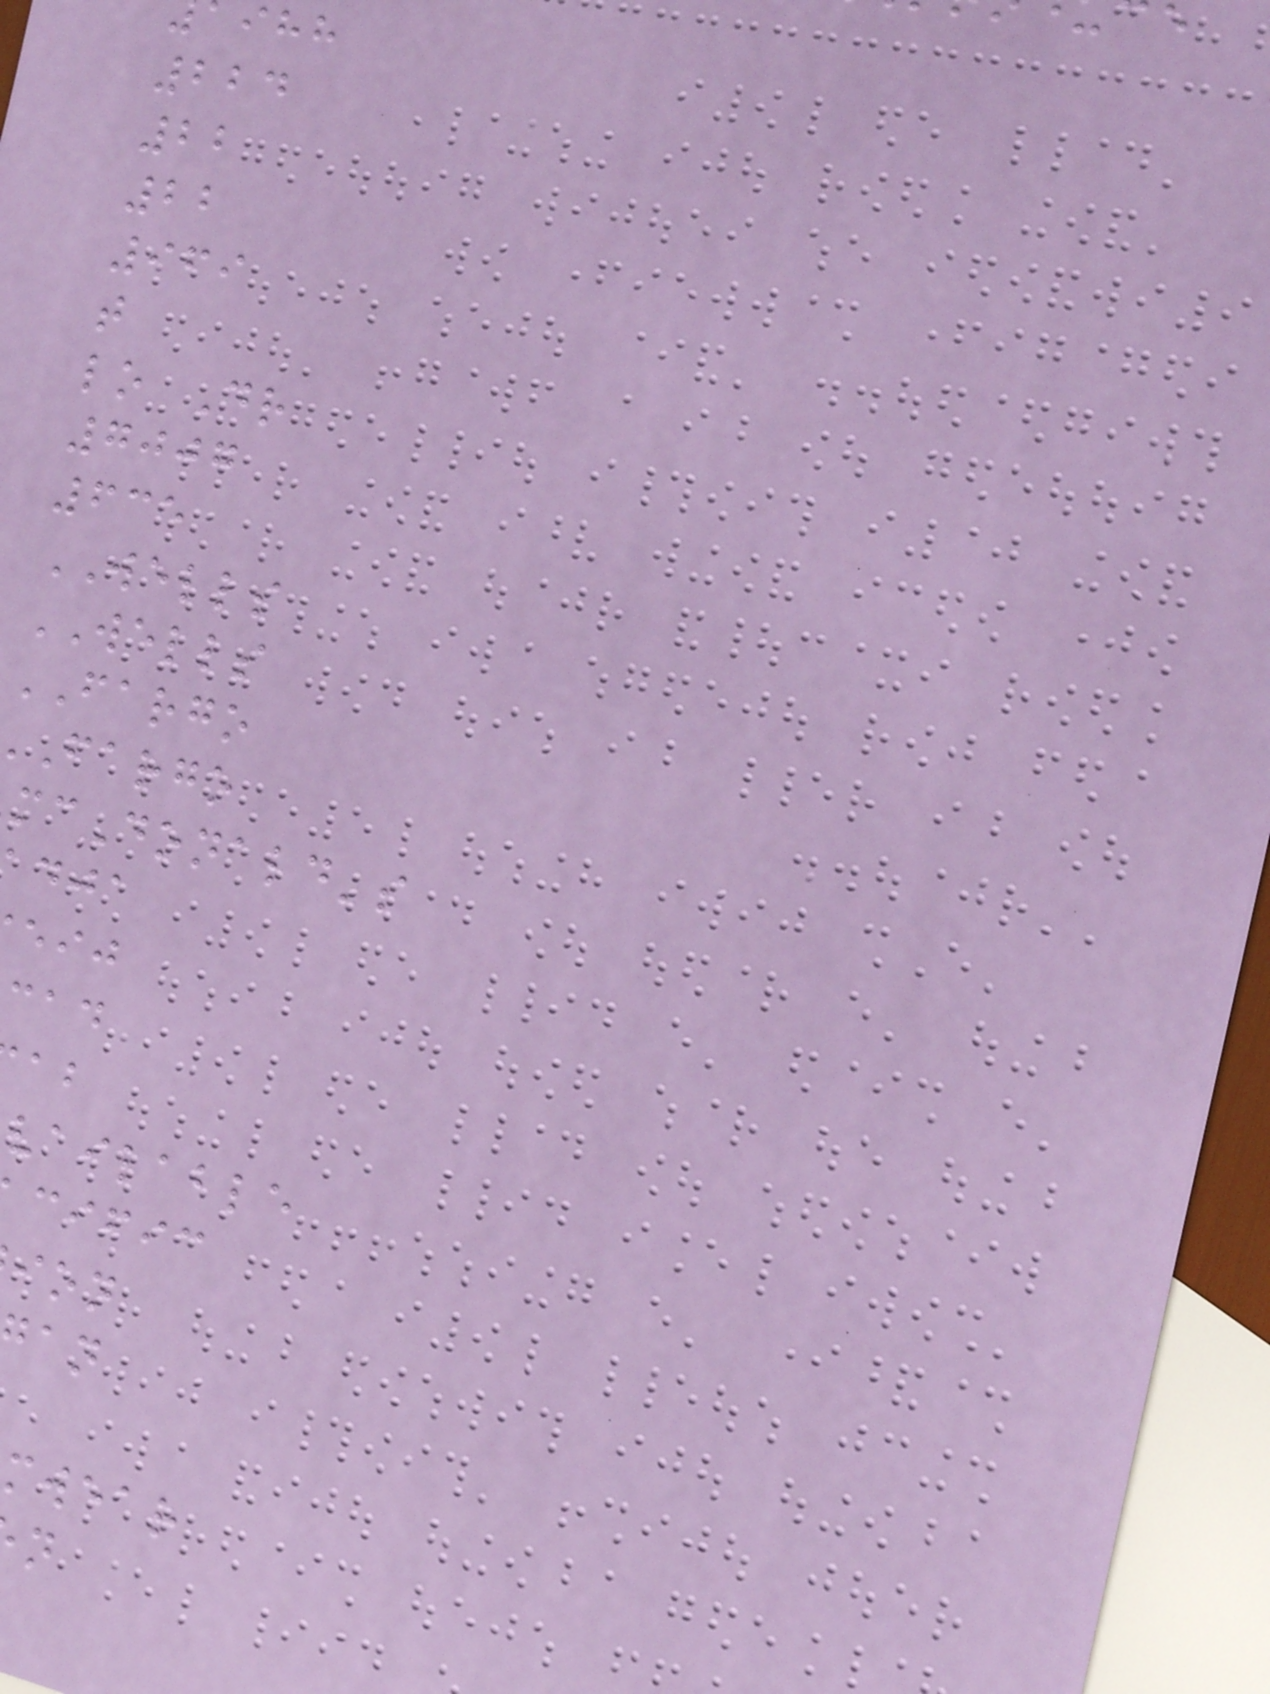224
22
22
969
t
lo Dr
7007
635
WELLS
WELLS
FARGO
fargo
cDonald's
vailable
cific
mwear
